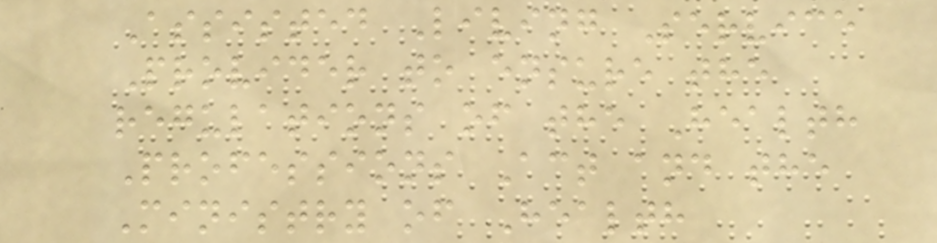Assisted Living Service
Provider to ensure the
regulations of the Health
Professions Act and the
Ministry of Health
